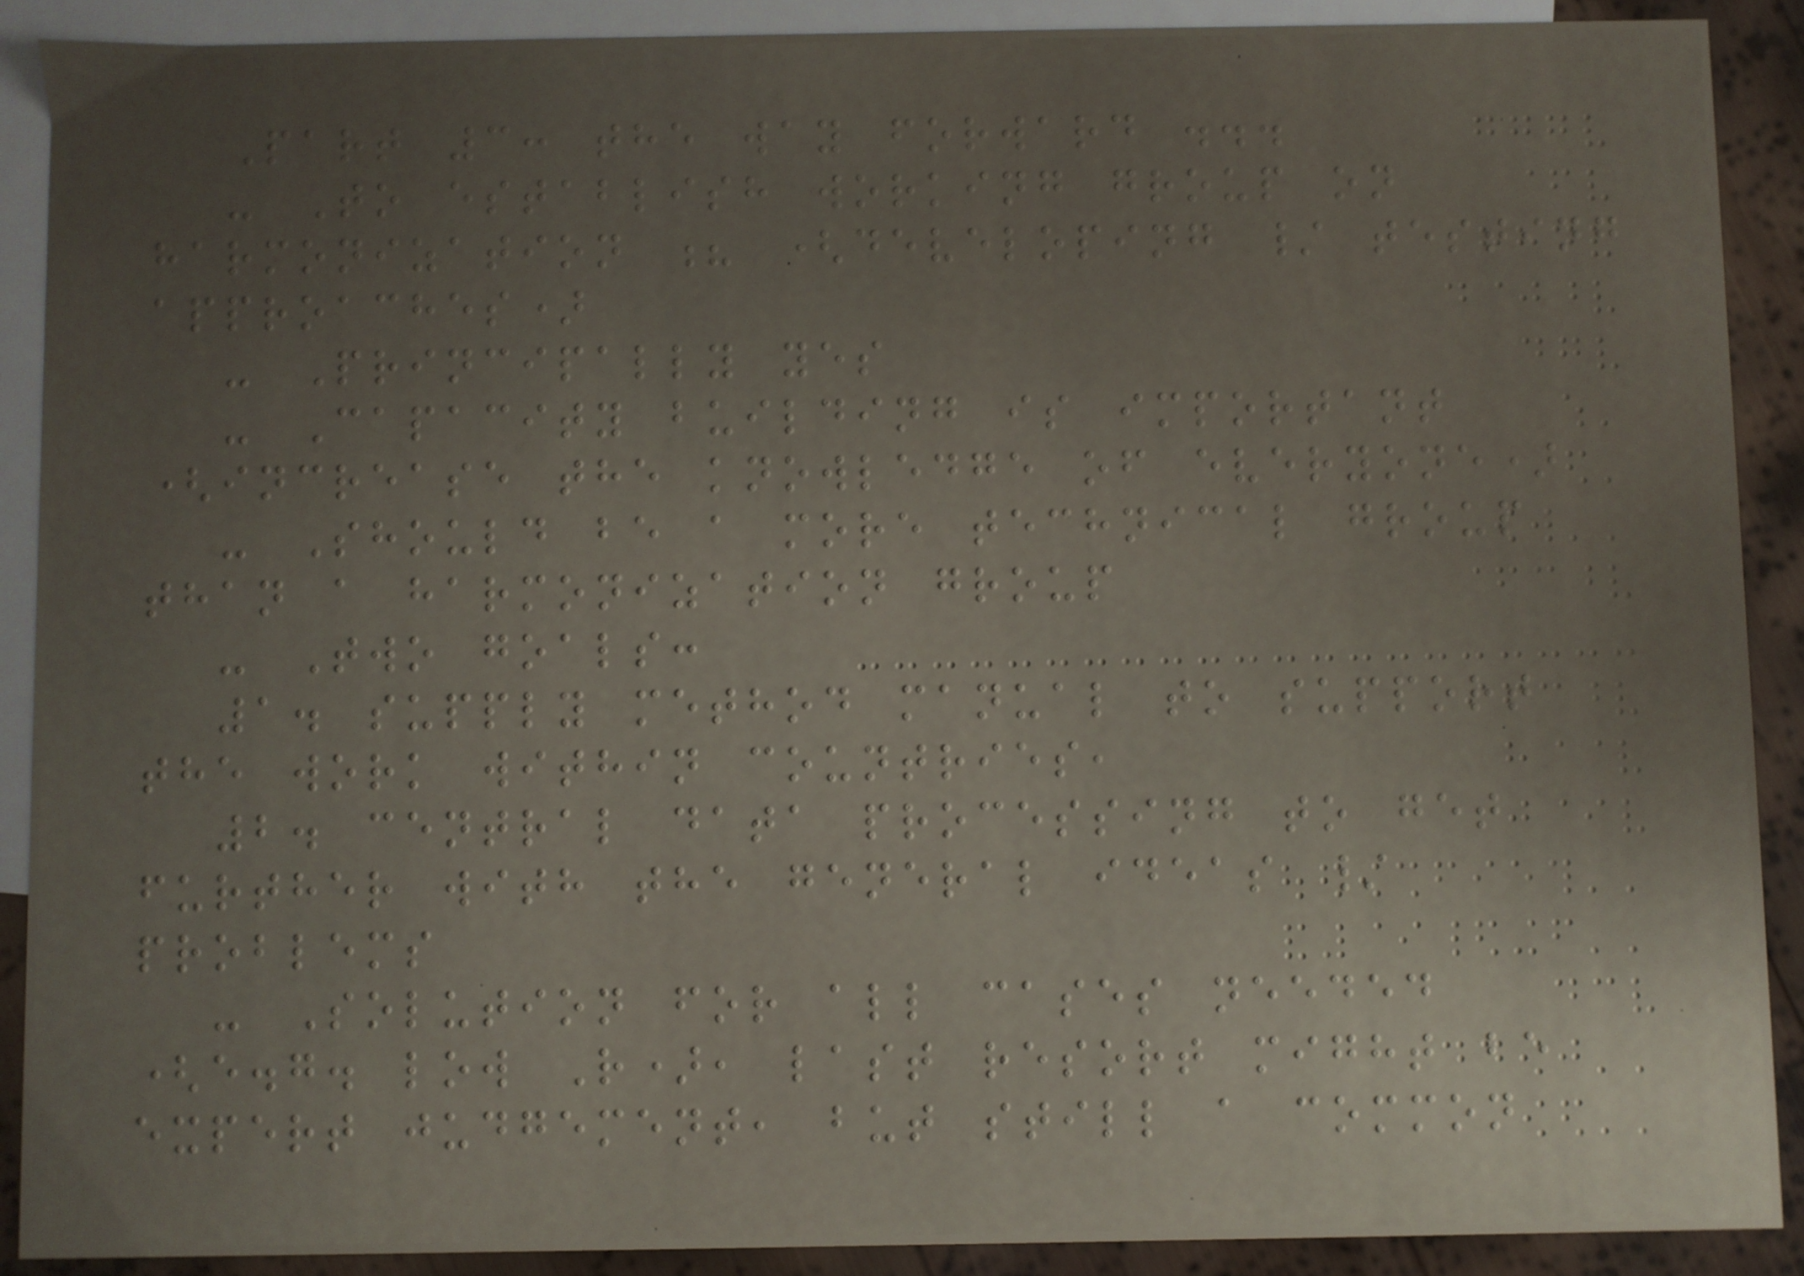Part 3: the way forward ...
- To establish working group on
harmonization ? (developing / testing
approaches)
- Principally yes
- Capacity building is important
(increase the knowledge of everyone)
- Should be a more technical group
than a harmonization group
- Two goals:
1. supply method manual to support
the work within countries,
2. central data processing to get
further with the general ideas /
problems
- Solution for all cases needed
(e.g. low R), last resort might be
expert judgement, but still a common
